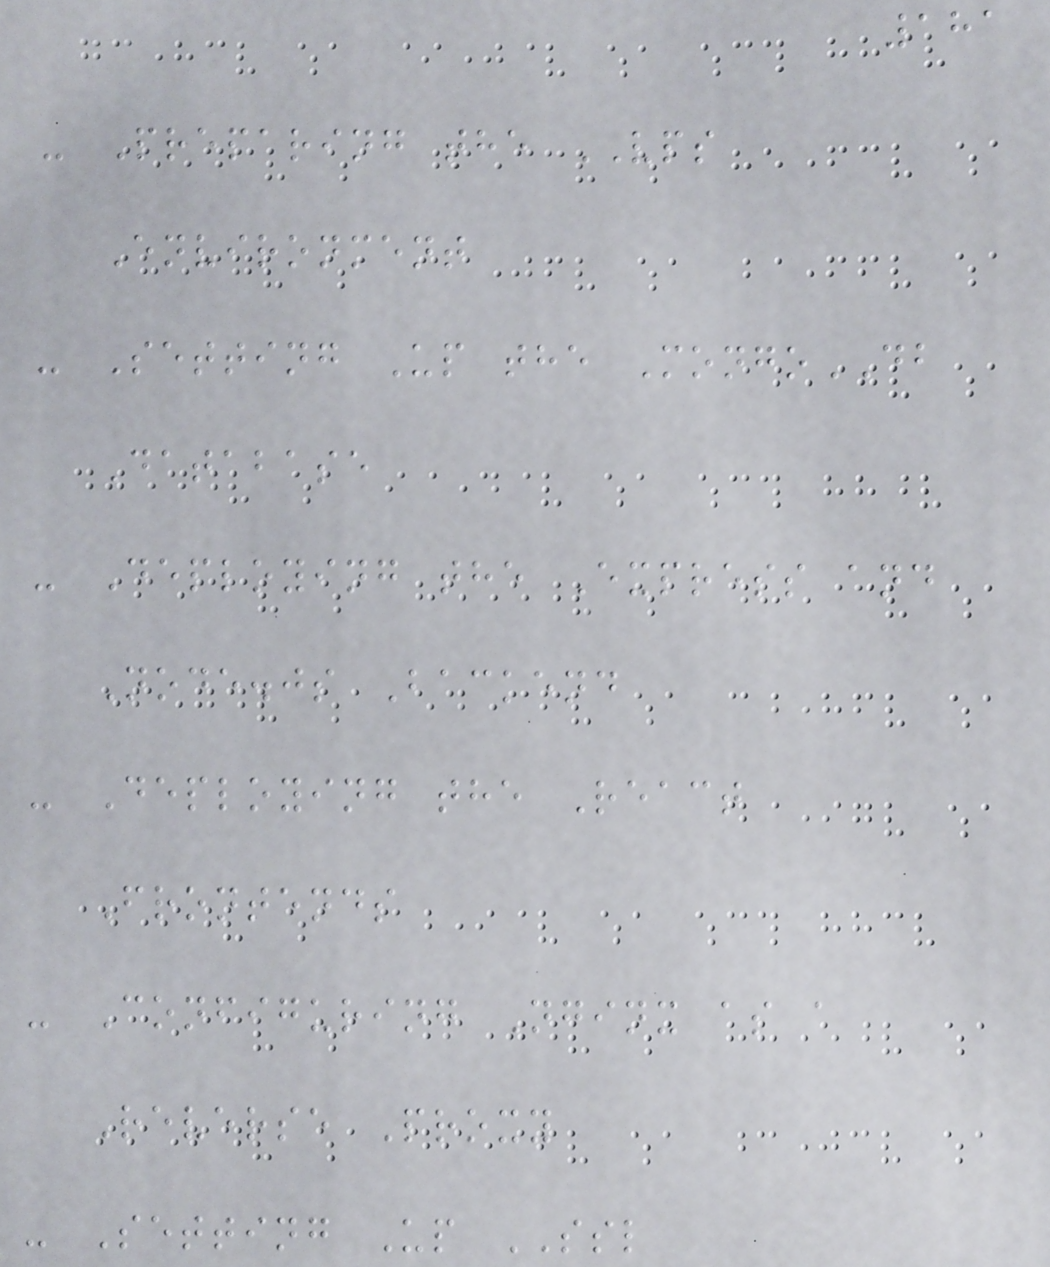181
- Preparing the VPS
Environment
- Setting Up the MongoDB
Database
- Deploying the Express and
Node.js Backend
- Deploying the React
Frontends
- Configuring Nginx as a
Reverse Proxy
- Setting Up SSL
